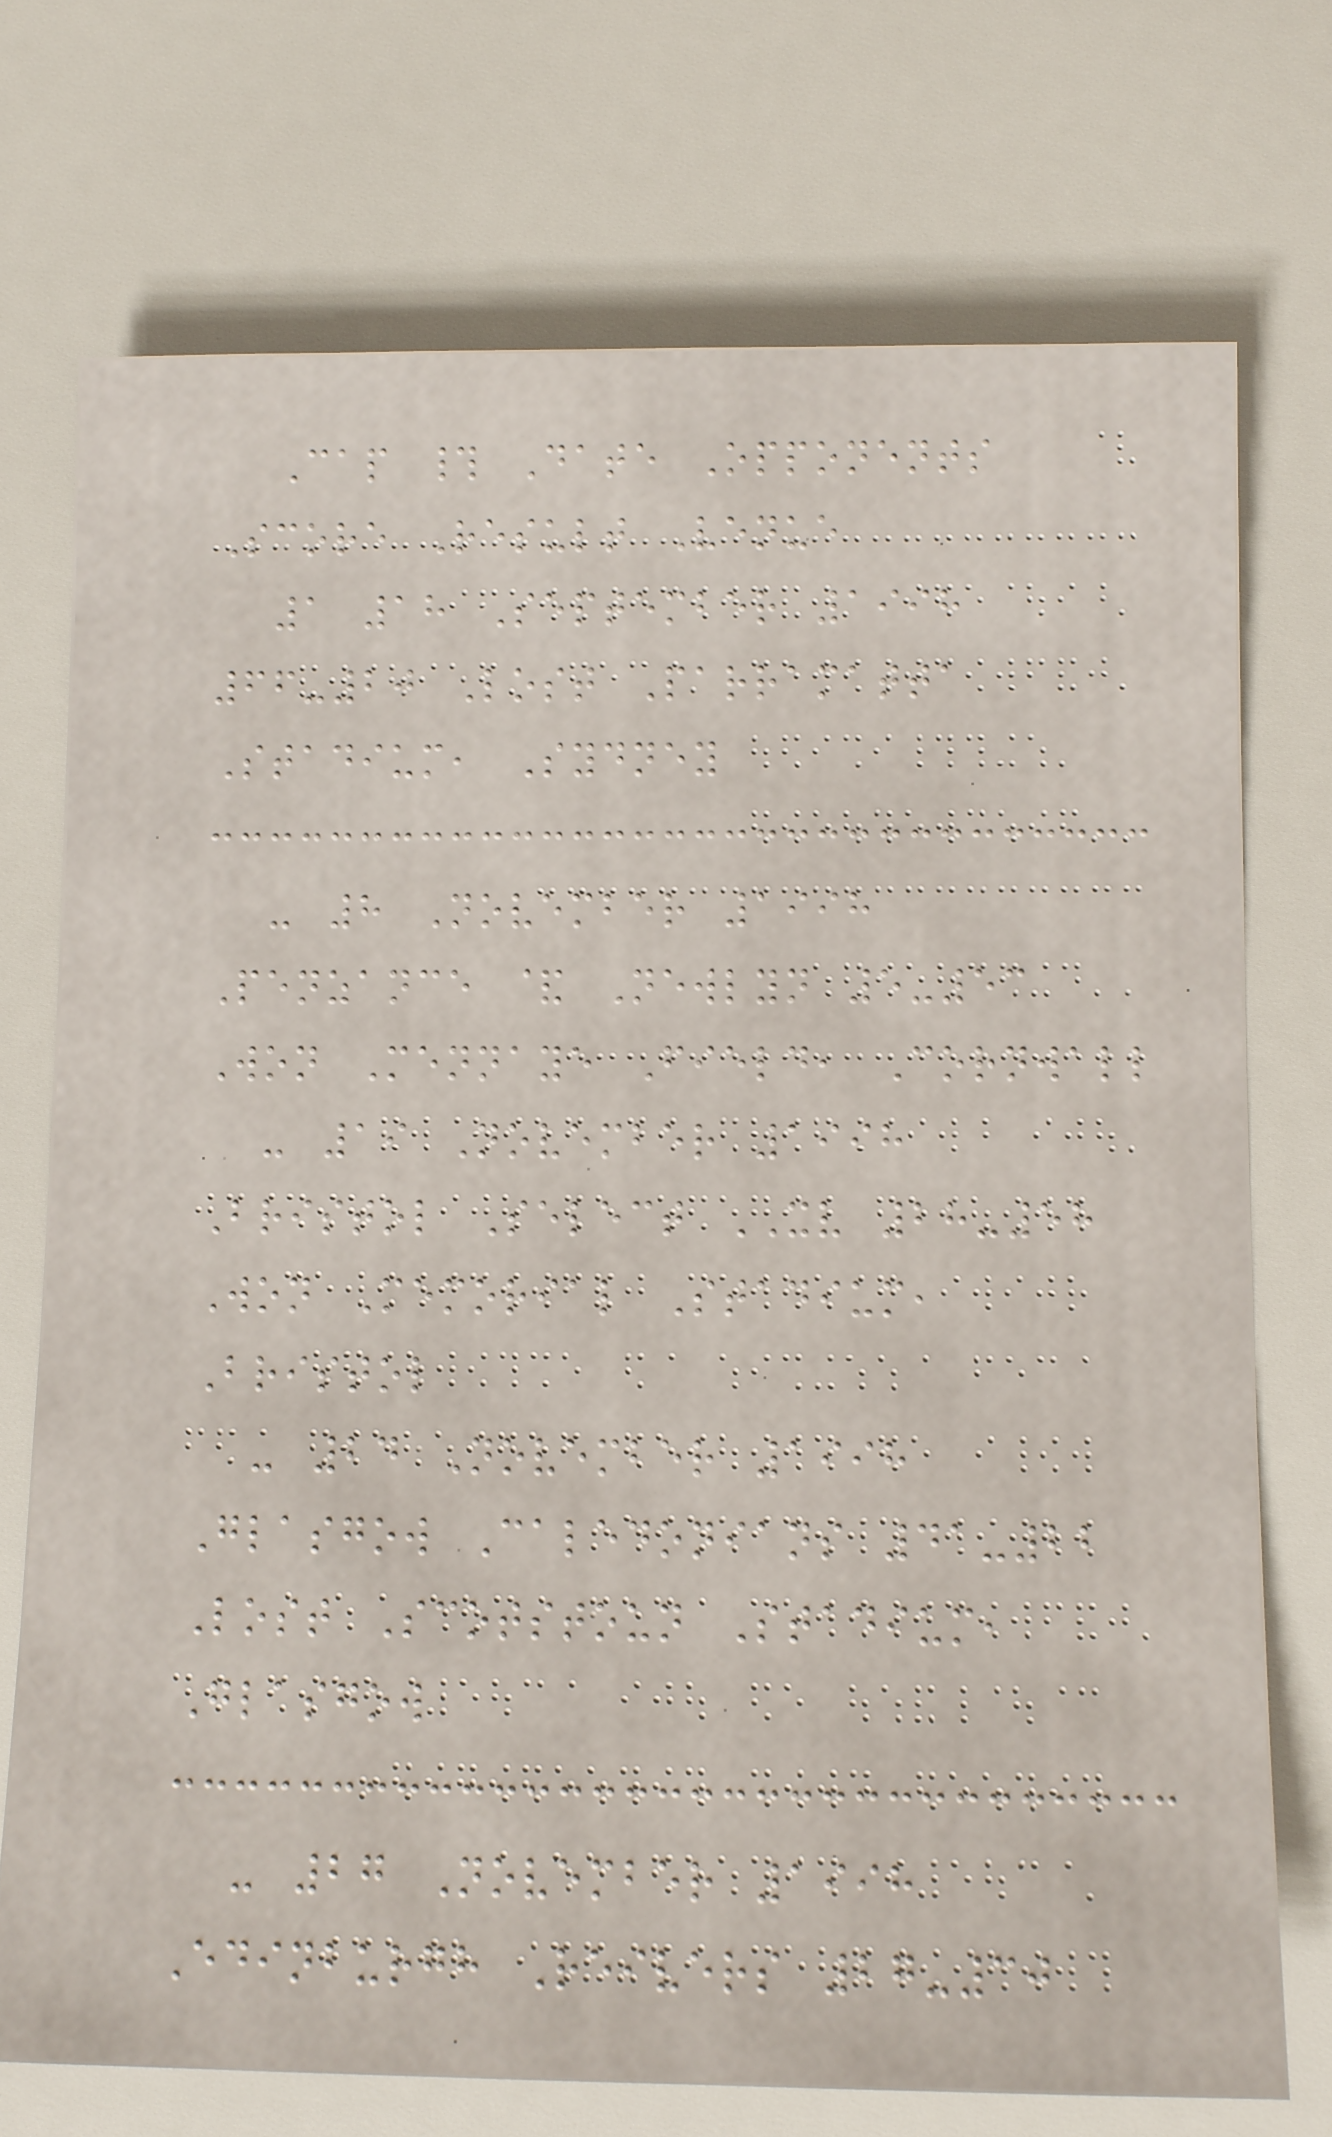Cap # Date Opponents
Score Result Venue
1 18 September 1998
66-20 Lost Parramatta
Stadium, Sydney
- 8 November 1998
Penzance & Newlyn 5-53
Won Mennaye Field, Cornwall
- 19 November 1998
Bristol Select XV 28-58
Won Memorial Stadium,
Bristol
- 24 November 1998
Glasgow Caledonians 41-22
Lost Scotstoun Stadium,
Glasgow
- 27 November 1998
Edinburgh Reivers 27-30
